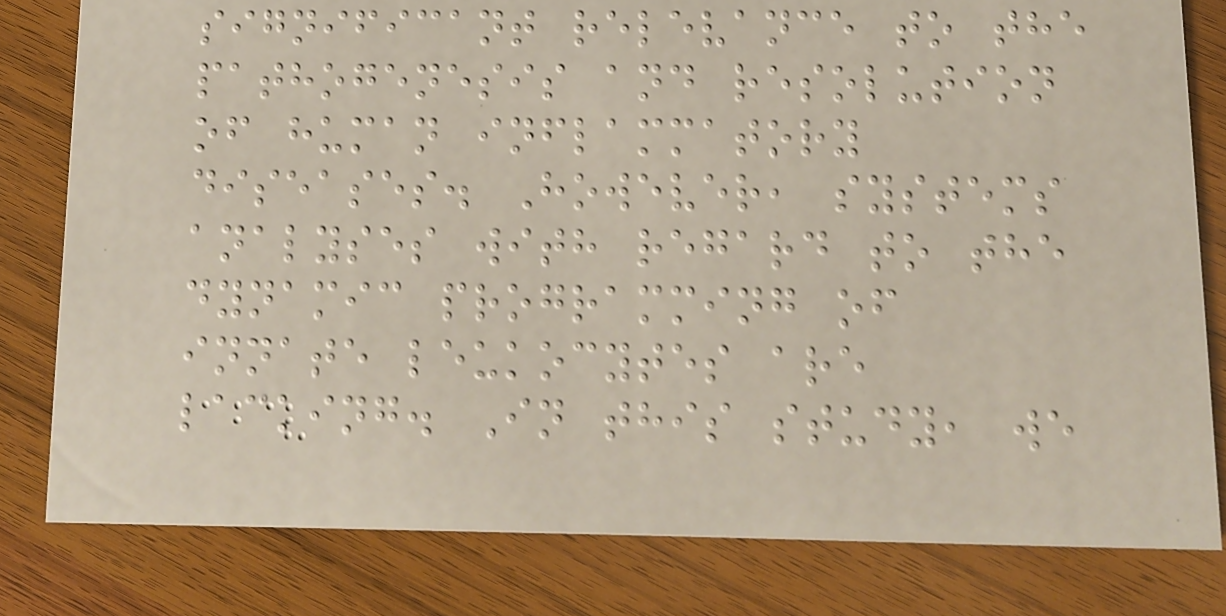significant relevance to the
pathogenesis and resolution
of human inflammatory
diseases. However, systems
analyses with regard to the
dynamic programming of
innate leukocytes are
lacking. In this study, we
